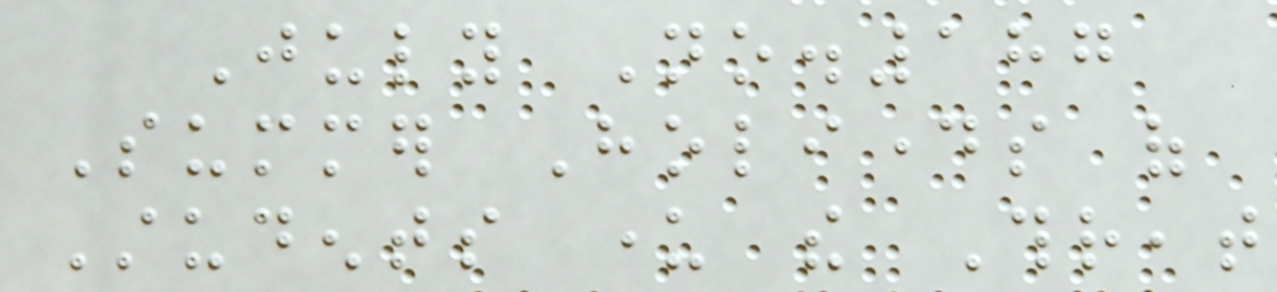July No.187
Summer Holidays of
Students under the Threat
